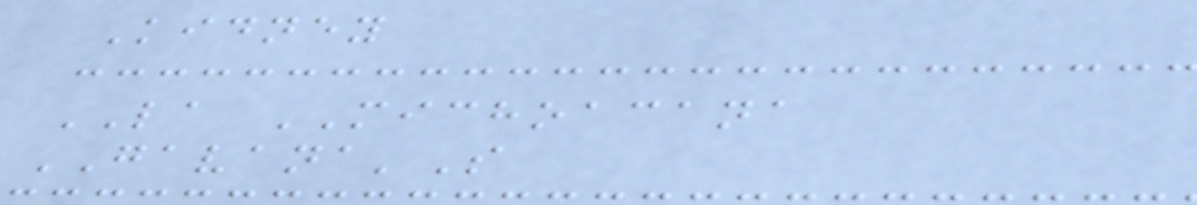Kidney
LA MICHOACANA
GAVANA'S
